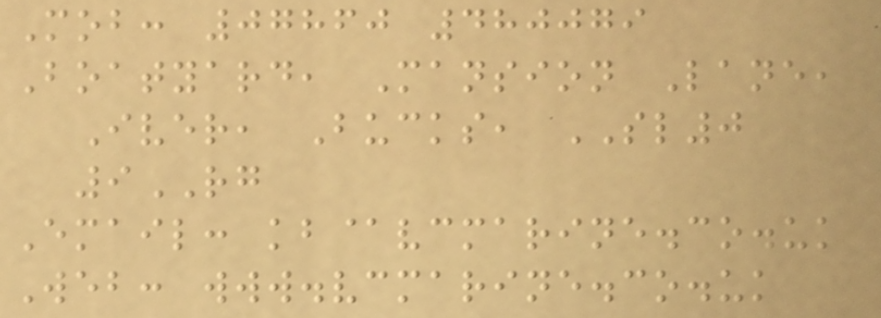Mob: 07860 480079
Boatyard, Mansion Lane,
Iver, Bucks, SL0
9RG
Email: kb@vcmarine.co.uk
Web: www.vcmarine.co.uk
